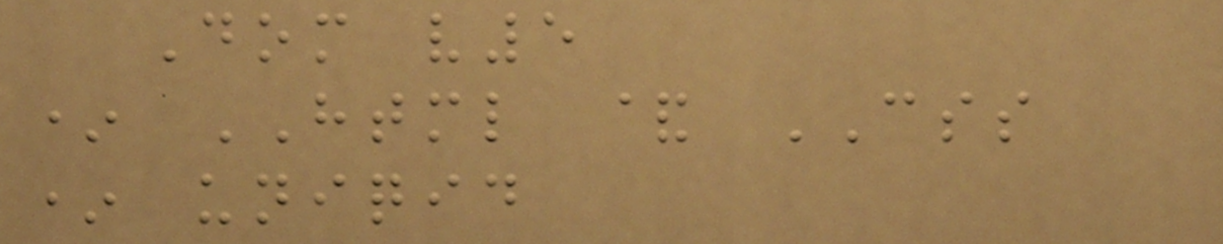Dom v5
* HTML & CSS
* uniqid
